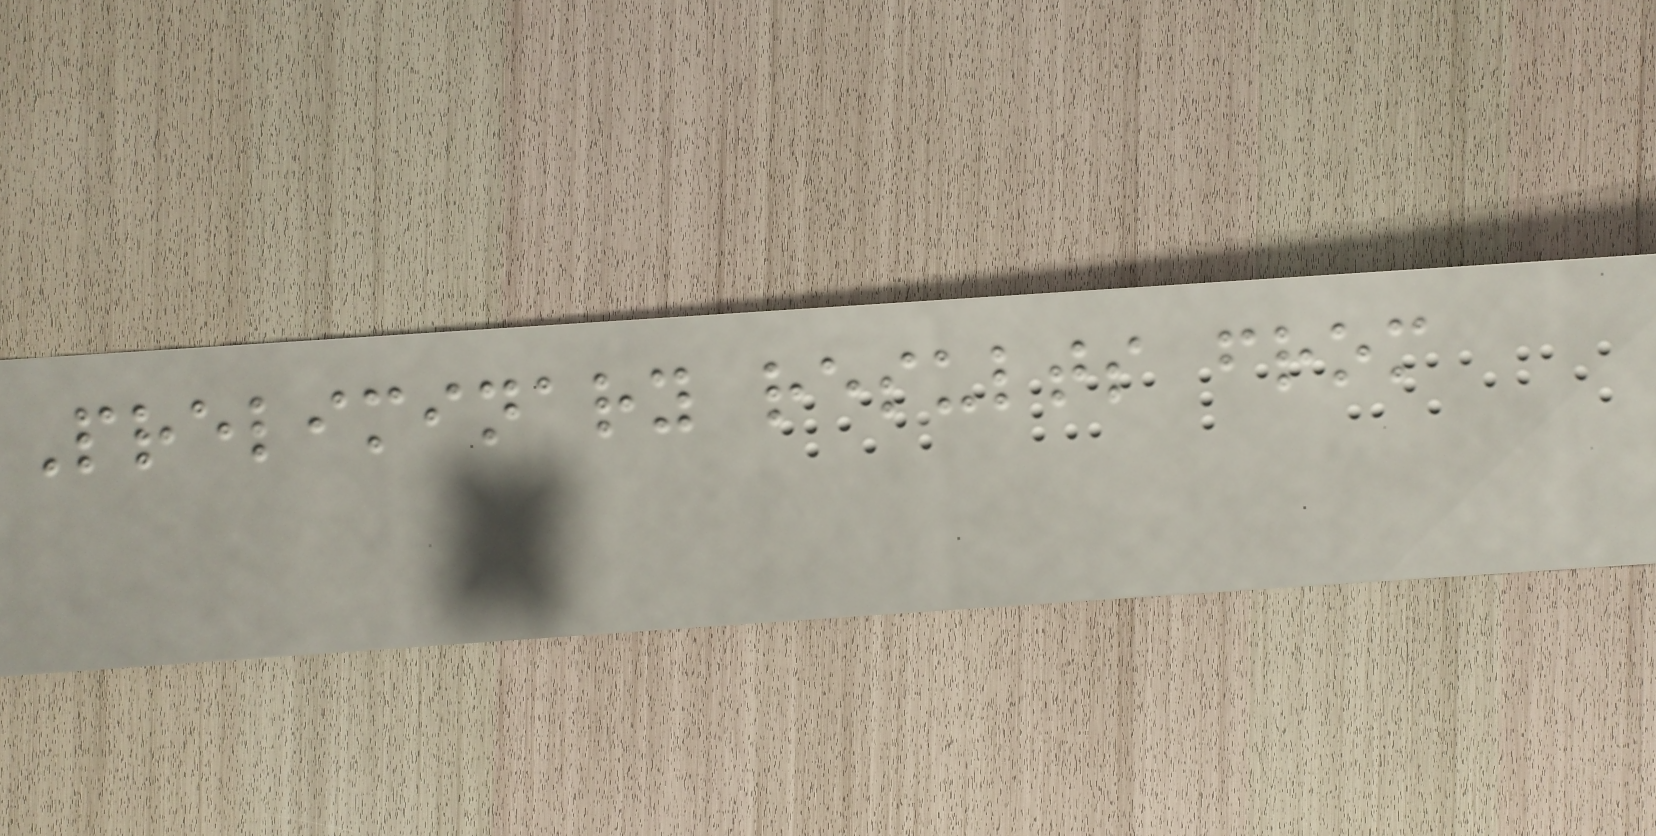Preliminary results from
